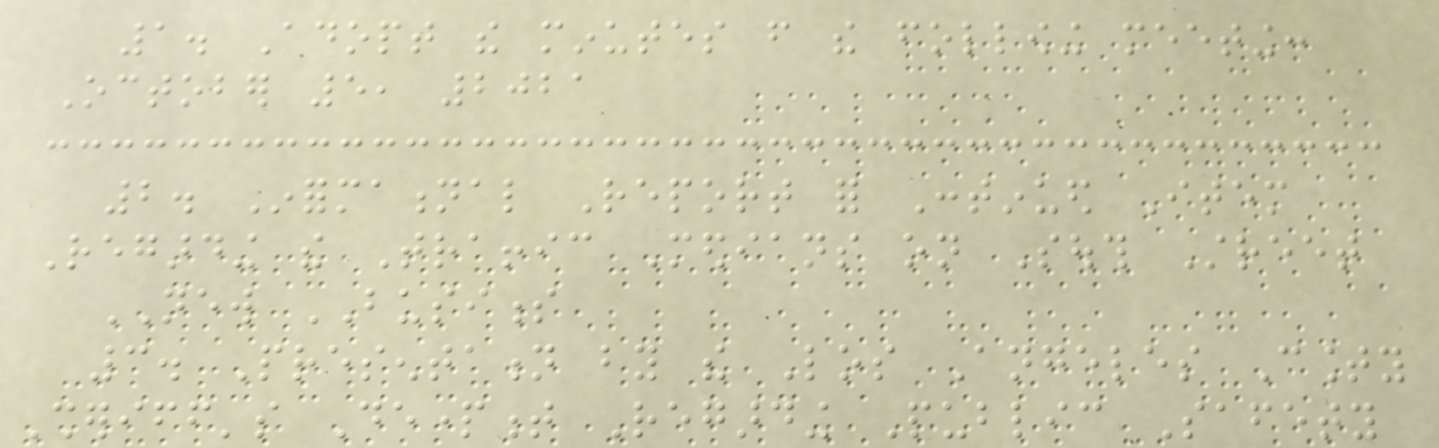1. Adopt the minutes from the following meeting:
October 5, 2021
2. Informational Report for Continued Item
Regarding the Traffic Medians on South Street
NEW BUSINESS
3. Presentation by the Los Angeles County
Sheriff's Department Regarding Public Safety
